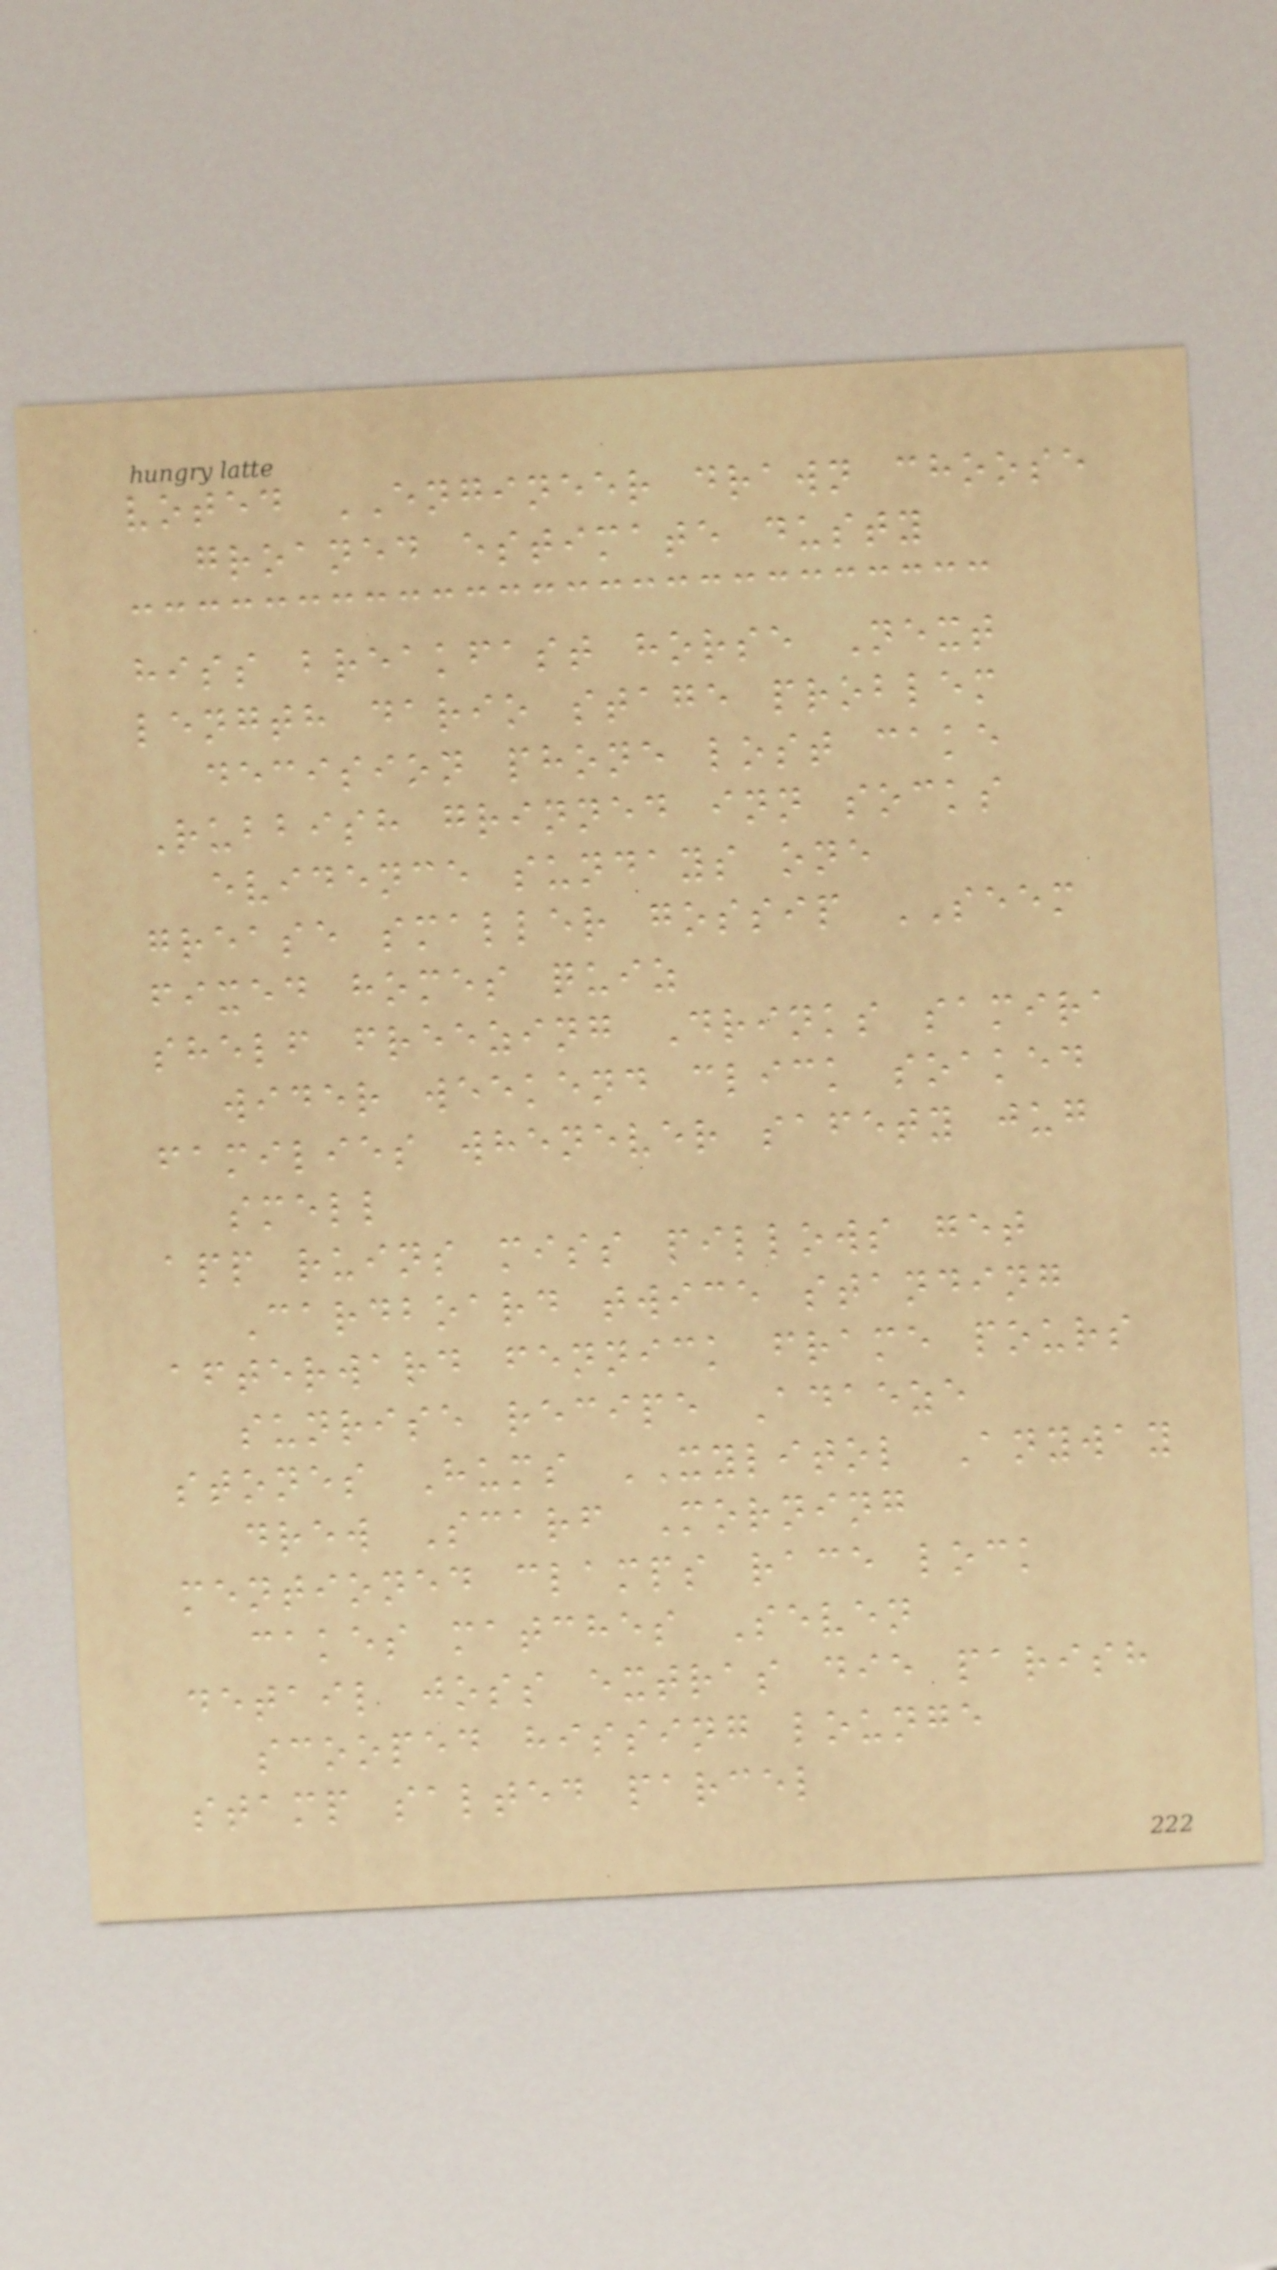voted ENGINEER drawn choose
groaned estimate dusty
hiss breakfast horse Next
length dario stage problem
decision phone lost cake
Rubbish grinned inn socks
evidence sundays one
grease smaller gossip SEEM
fixed homes quiz
shelf freezing Drinks samira
wider weekend click soaked
families whenever safety jug
smell
app ruins miss pillows get
Cardboard twice standing
afterward fennick frame pours
sunrise recipe Adaeze
stones Hums XYLITOL Anyway
drew Scarf Morning
mentioned clamps race lock
cakes matches Seven
detail joss extras die parish
scooped hissing lounge
stamp salted parcel
